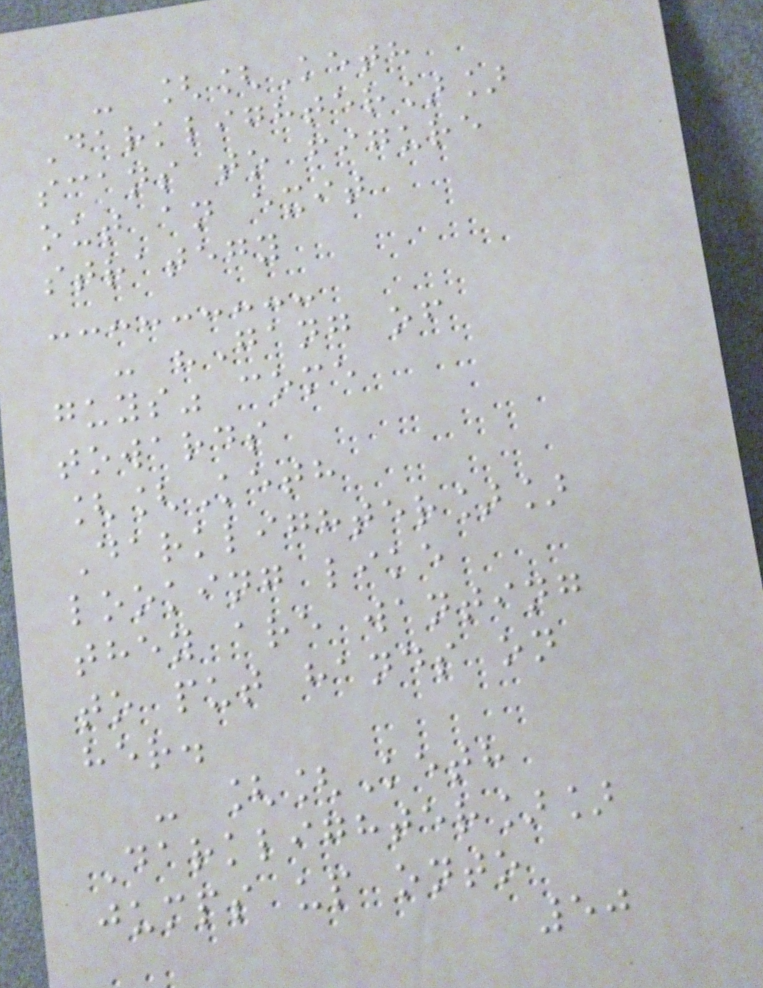- [[Keth
Darklighter]]
scans to figure
out an exit
strategy
- "Gang of
guys" come
towards
[[Keth
Darklighter]]
looking like
they are wanting
to put hands on
her.
- [[Keth
Darklighter]]
jumps up onto
50
